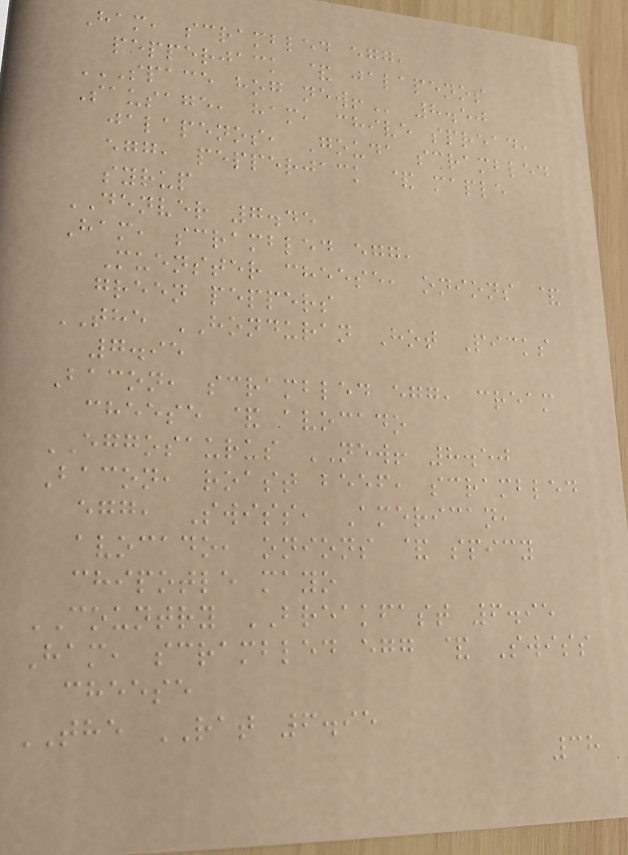Ham, scrambled egg,
pepperjack & jalapenos
SPACE HOG NEW! 8.50
Sausage, ham, chive spread,
jalapenos, Gouda scrambled
egg, pepperjack & maple
syrup
DENVER 7.45
Ham, scrambled egg,
Muenster cheese, onions &
green peppers
THE HONDURAN Hot Picks
7.95
Bacon, scrambled egg, cream
cheese & avocado
EGGOSAURUS NEW! 8.50
Bacon, roast beef, scrambled
egg, Swiss, American,
avocado, onions & spicy
chipotle mayo
COUNTRY BREAKFAST 6.95
Ham, scrambled egg & Swiss
cheese
THE RAT 6.95
38
